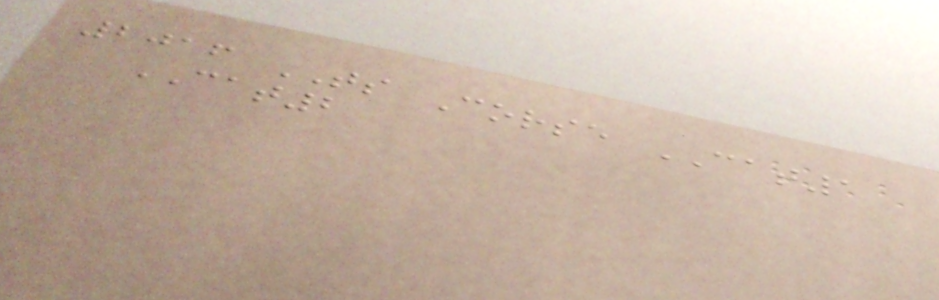2016 TS Corse CAT1
CAT2
